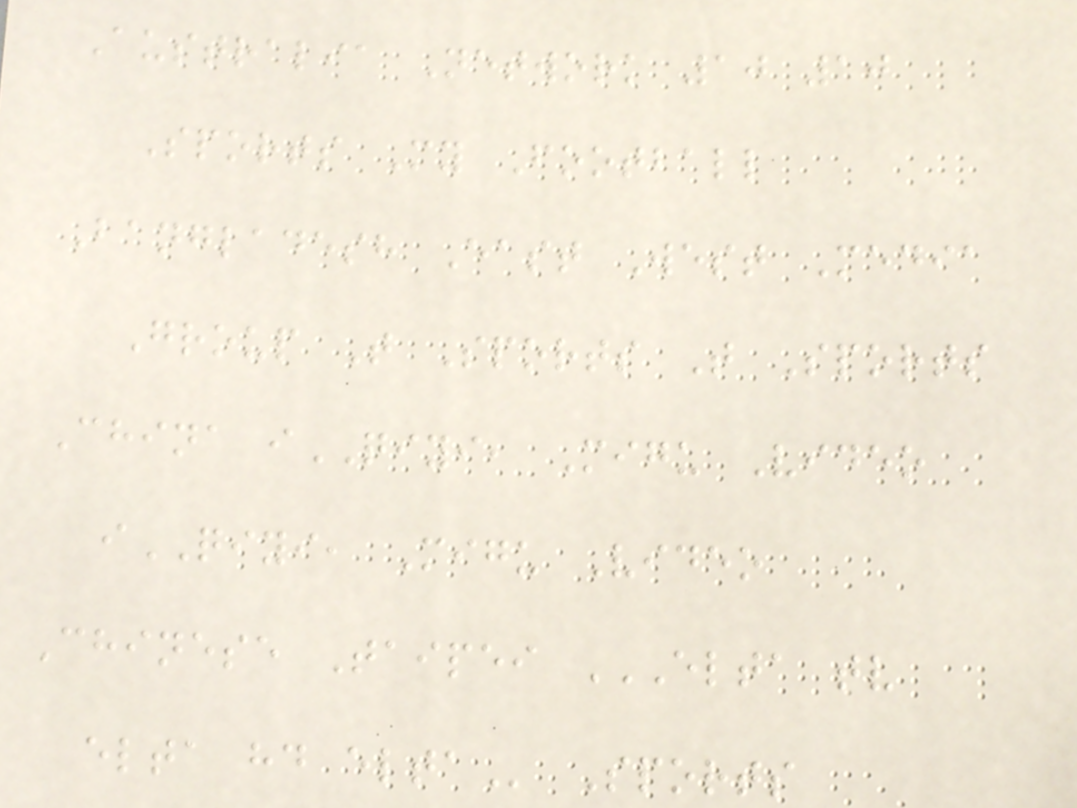Australia Network 10 10
Sports My Football
Bangladesh East West Media
Group T Sports T Sports
China iQIYI, Migu Video
iQIYI, Migu Video
Chinese Taipei ELTA TV
ELTA HD ELTA Sports
